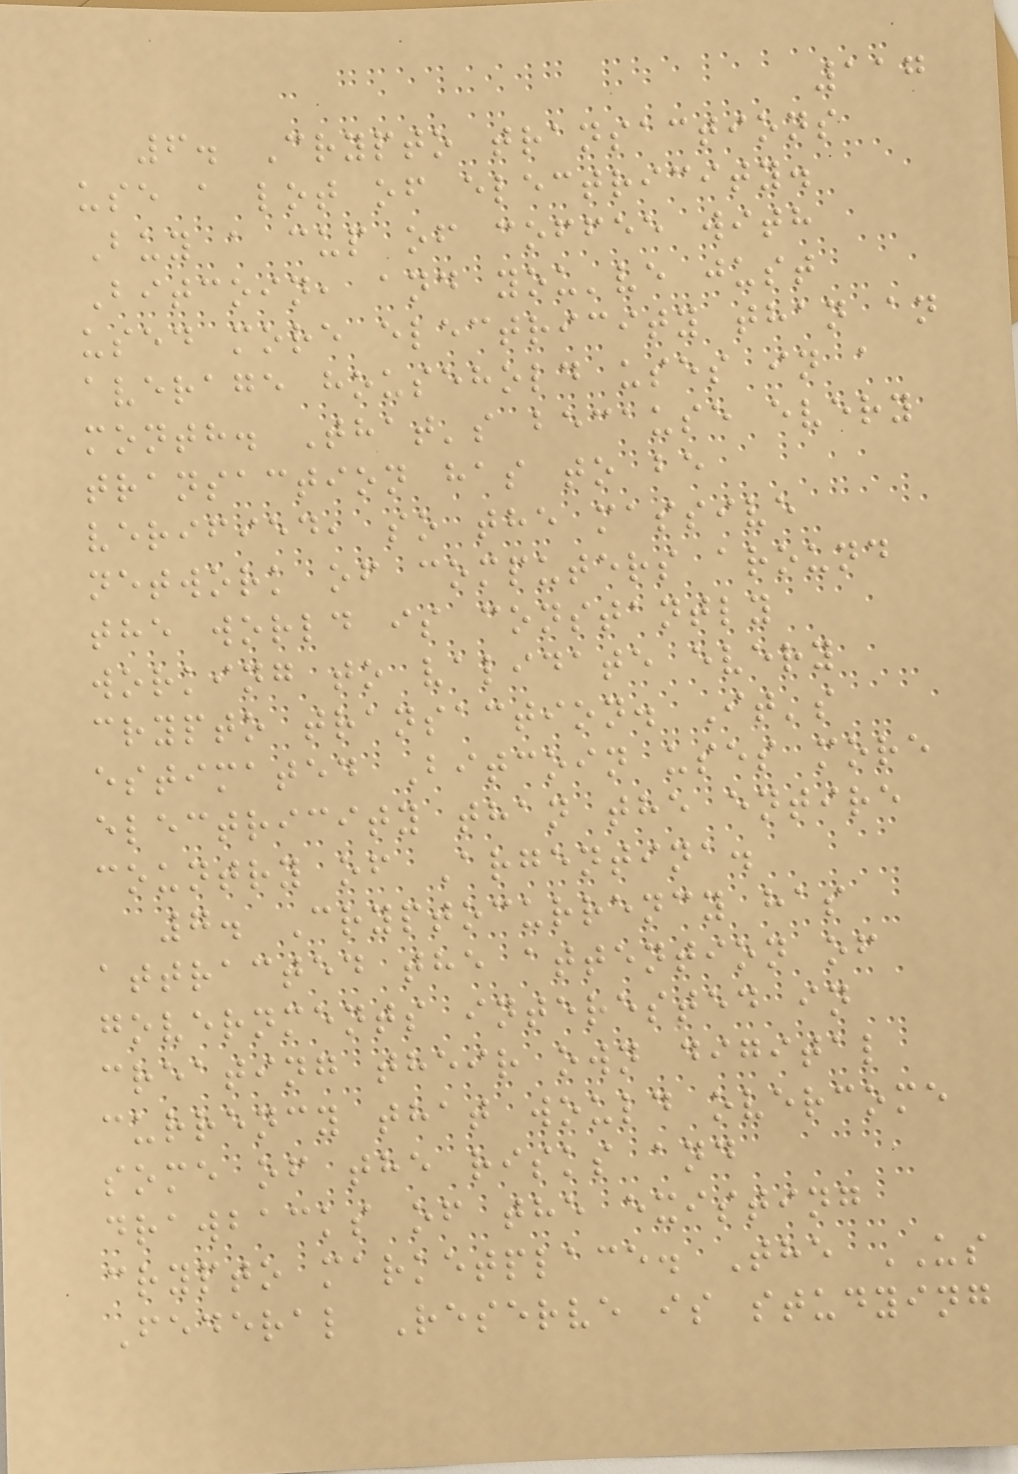117
6. Crypto transactions
use a lot of electricity.
Buy a cup of coffee with
Bitcoin, and you've just
used more electricity than an
average household uses in a
month. That's because every
transaction has to be
verified, so the massive
network of computers around
the world is constantly
working to validate every
crypto transaction. It's
estimated Bitcoin uses more
electricity than the entire
country of Argentina.
7. Cryptocurrency has
attracted the attention of
governments interested in
creating their own digital
currency that would overcome
some of the risks and
drawbacks of the existing
crypto marketplace. The US
Federal Reserve is studying
